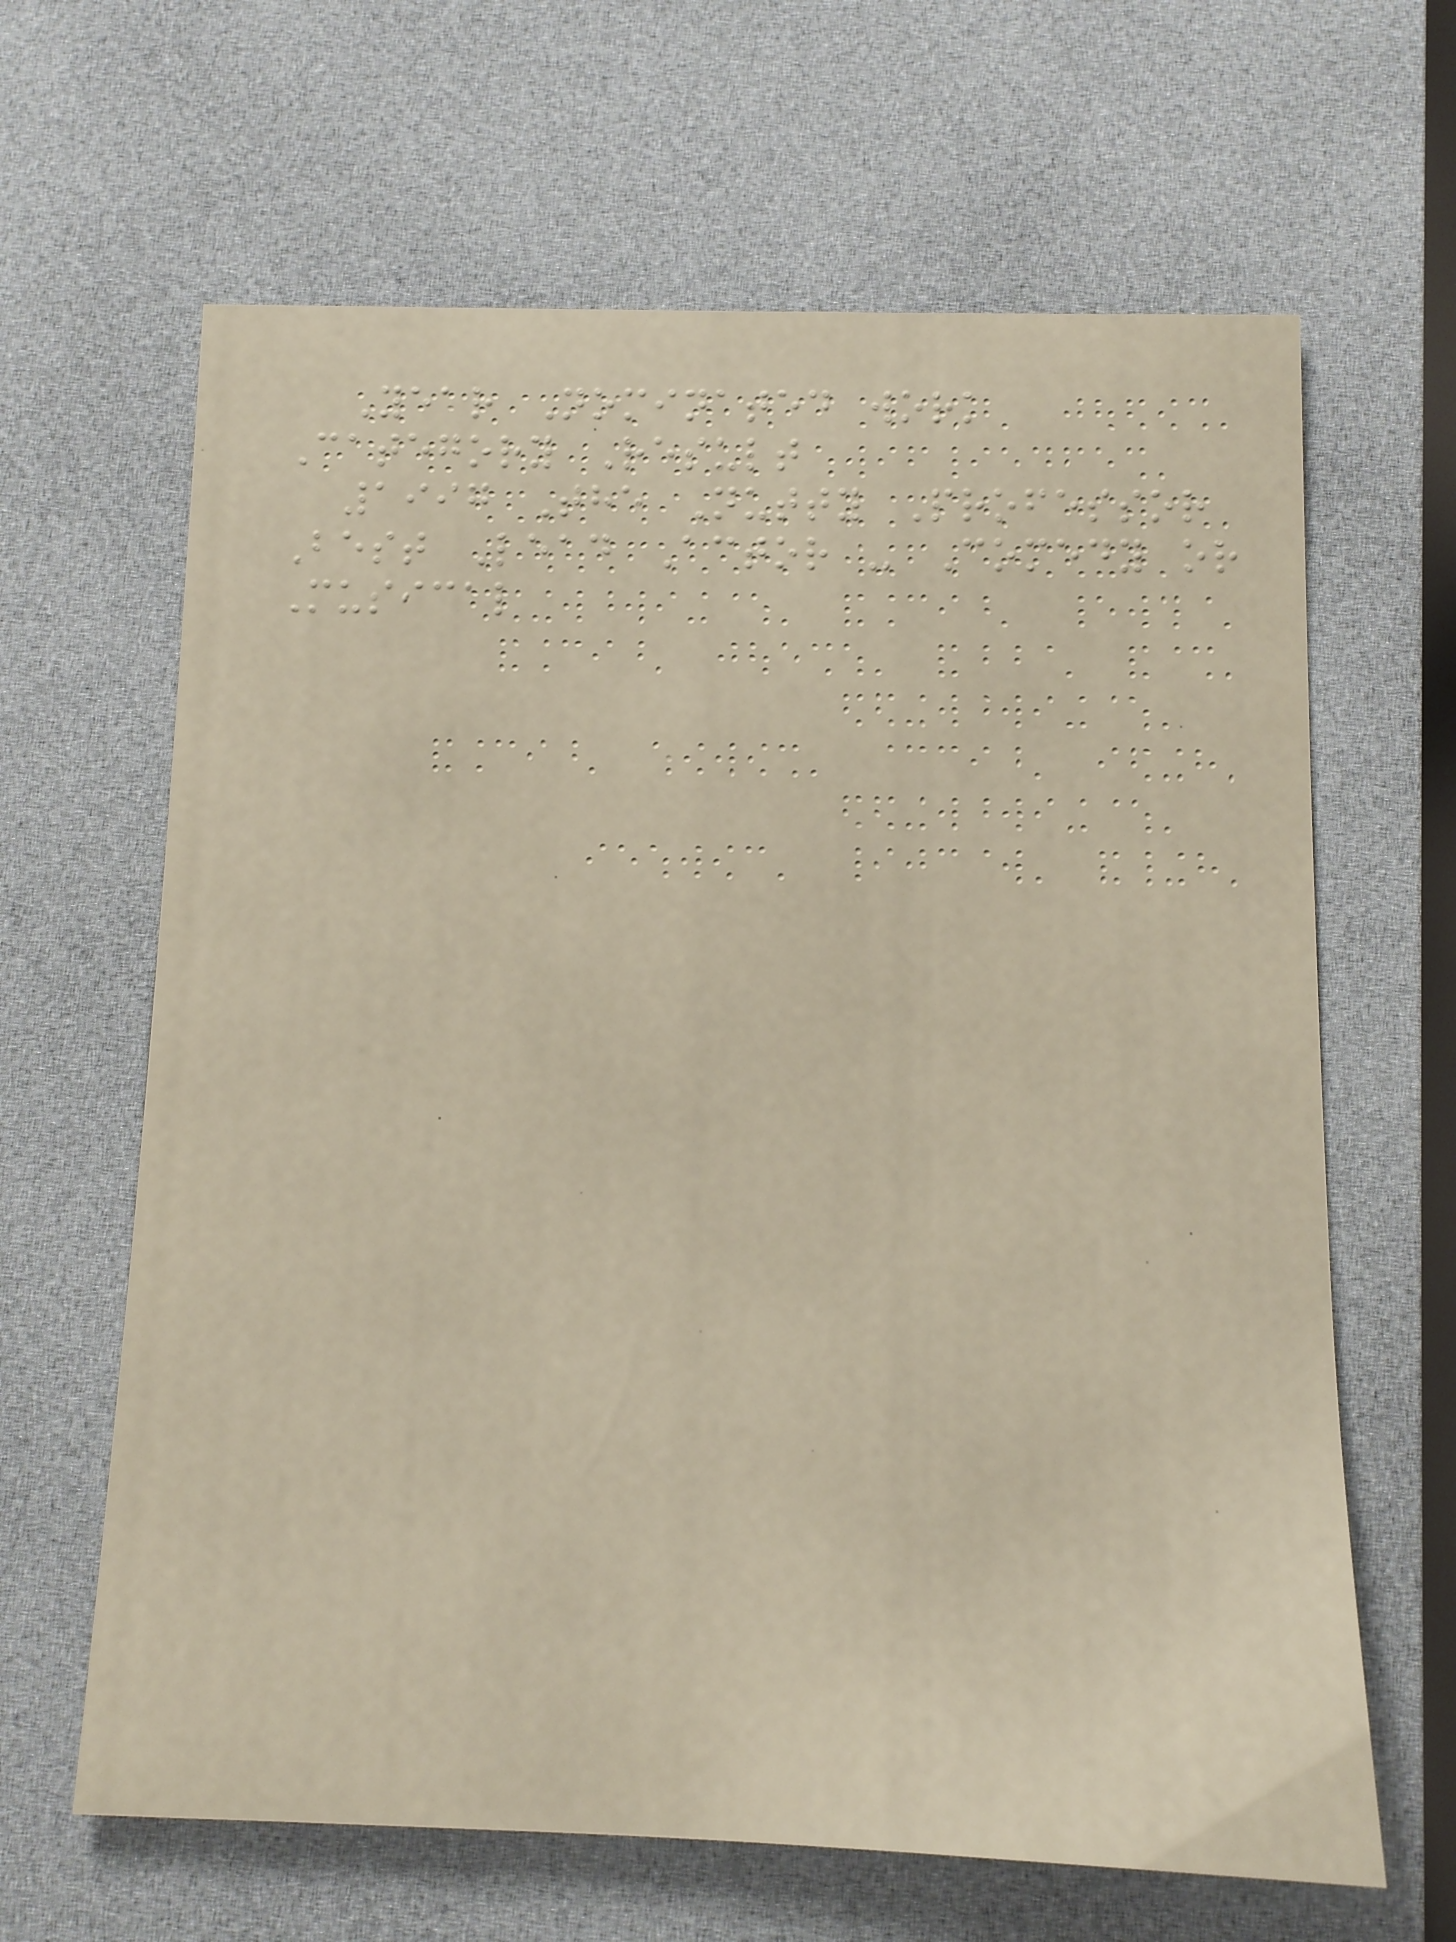Year Nominated work
Category Result
1997 The Nutty Professor
Best Lead Actor - Comedy or
Musical
